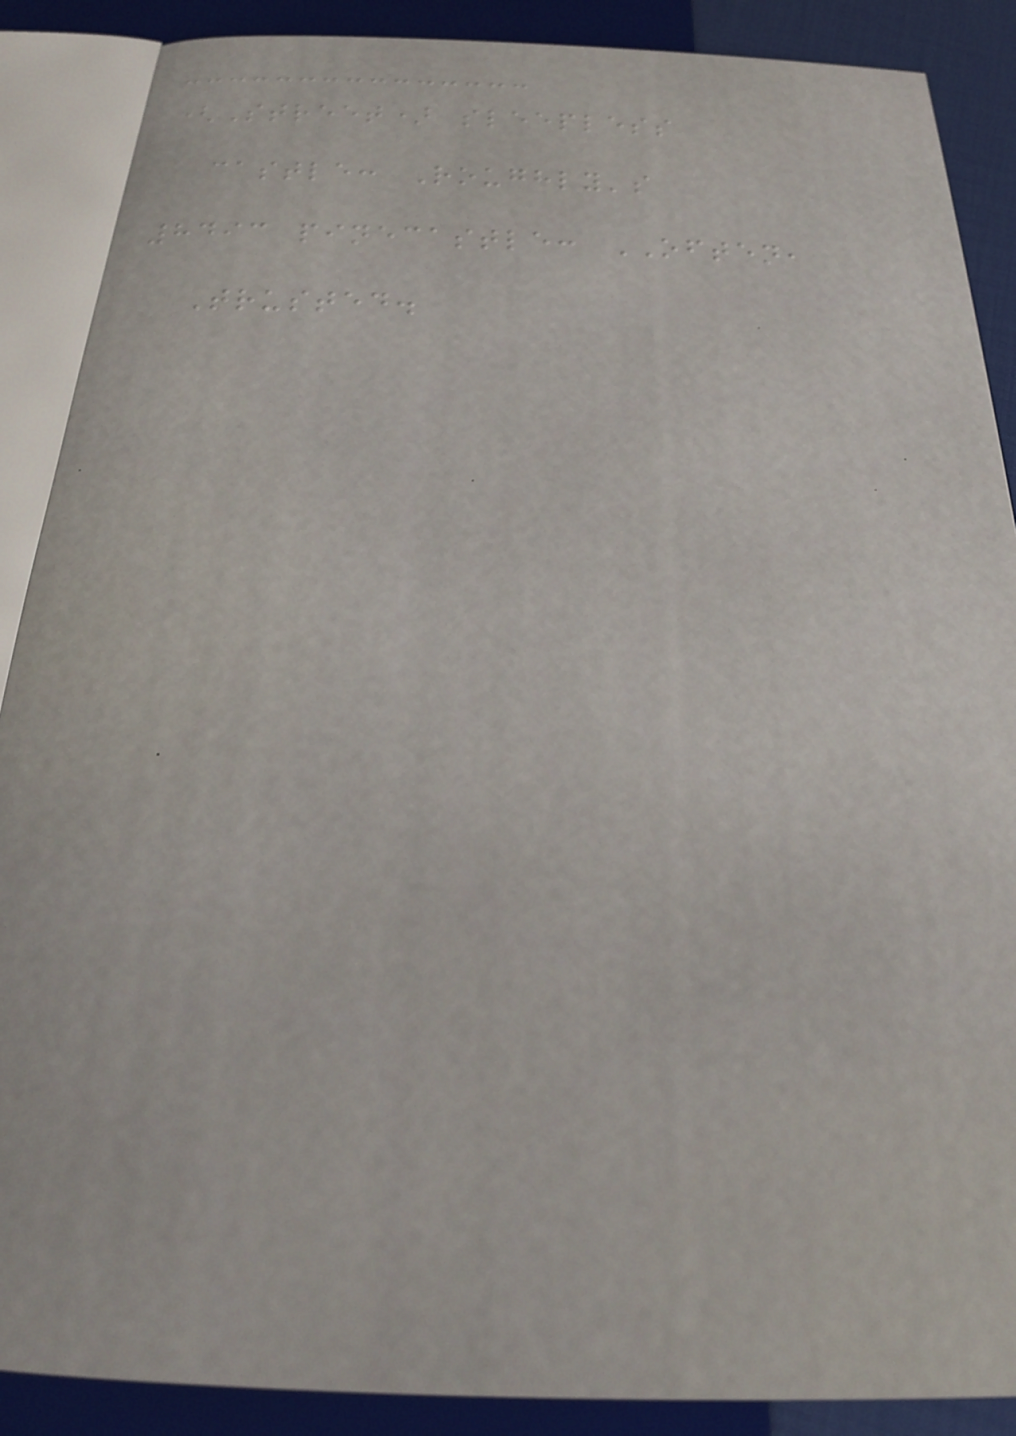(Street) sleepless
castle: Roughly's
8493 pinecastle: OFTEN,
Trusted.
